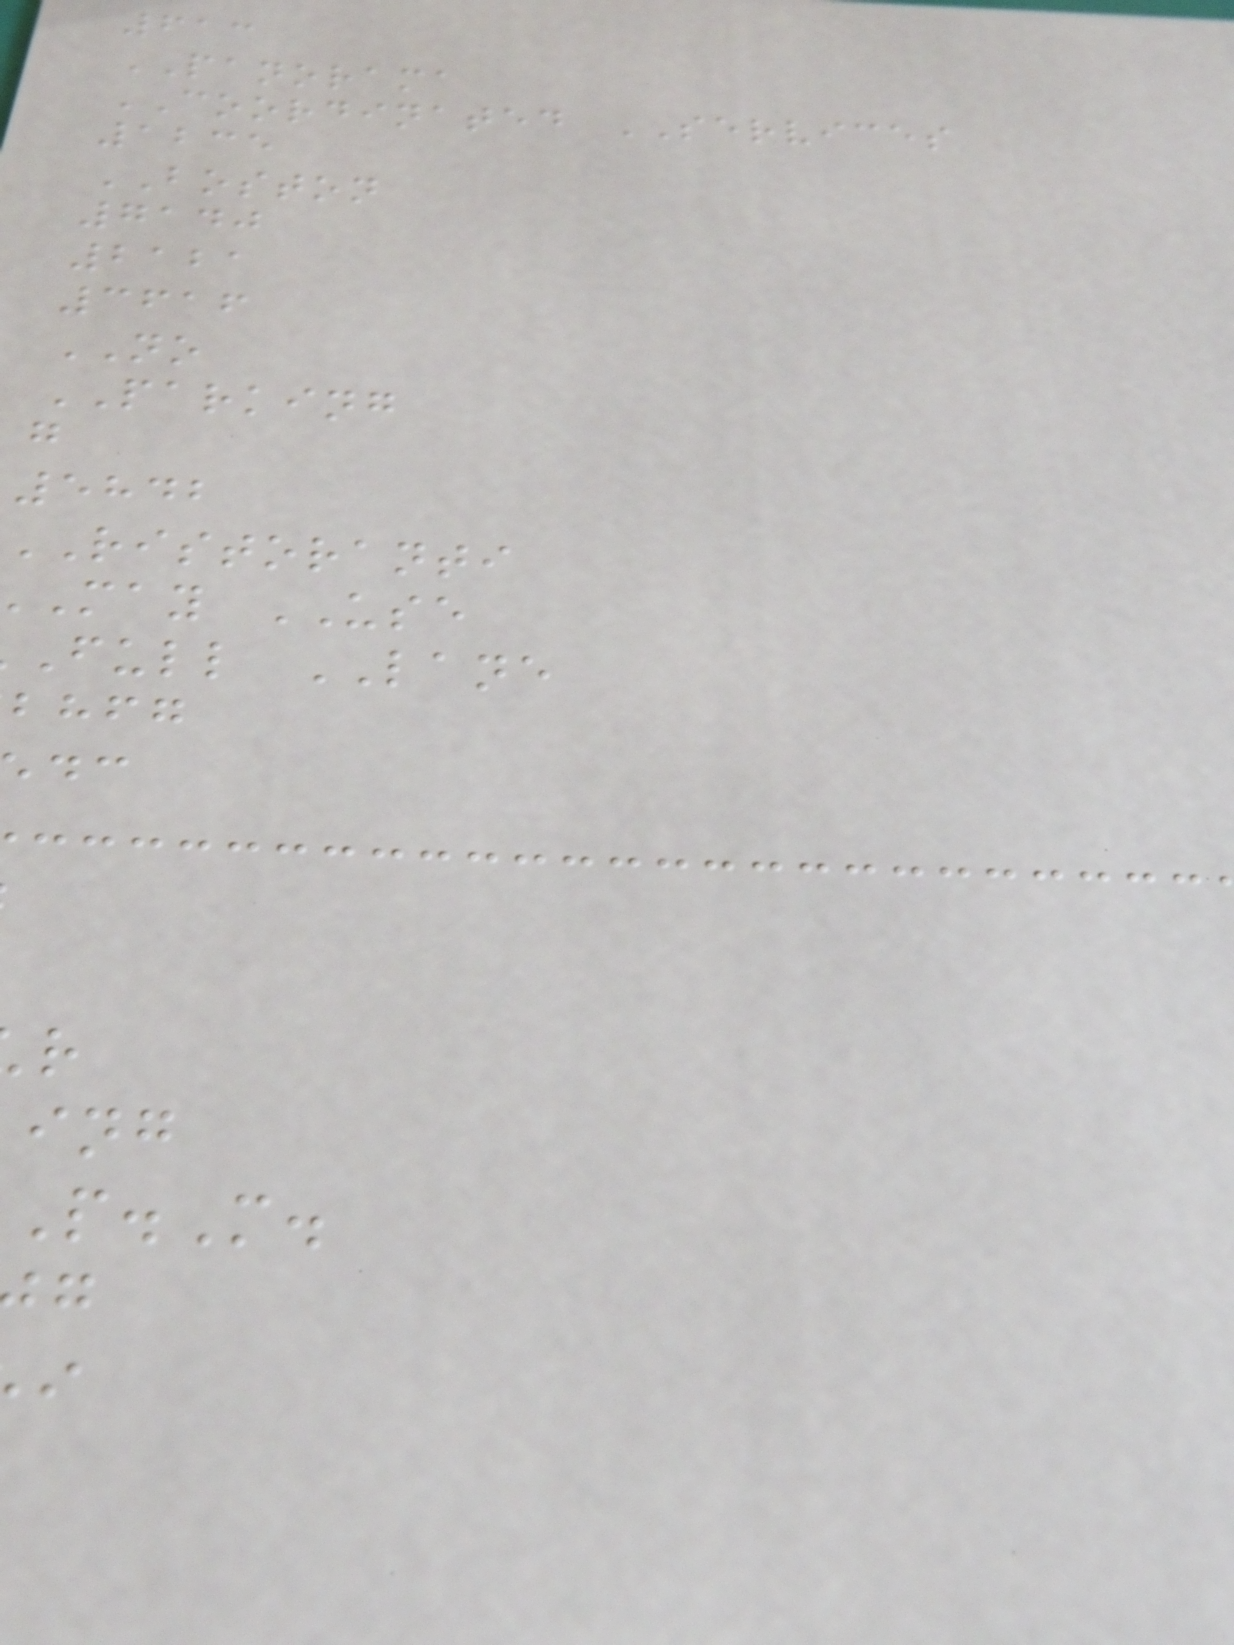613
PANORAMA
COORDINATED SERVICES
1235
BOSTON
7140
2121
3616
NO
PARKING
g
5842
RISTORANTI
may USE
full LANE
bhfg
P.M.
